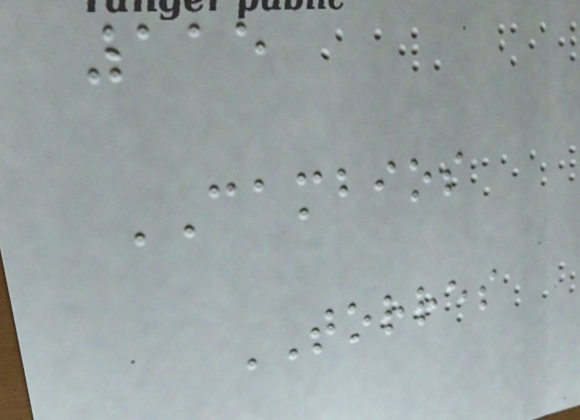115
CAMBIOS
TORRES
